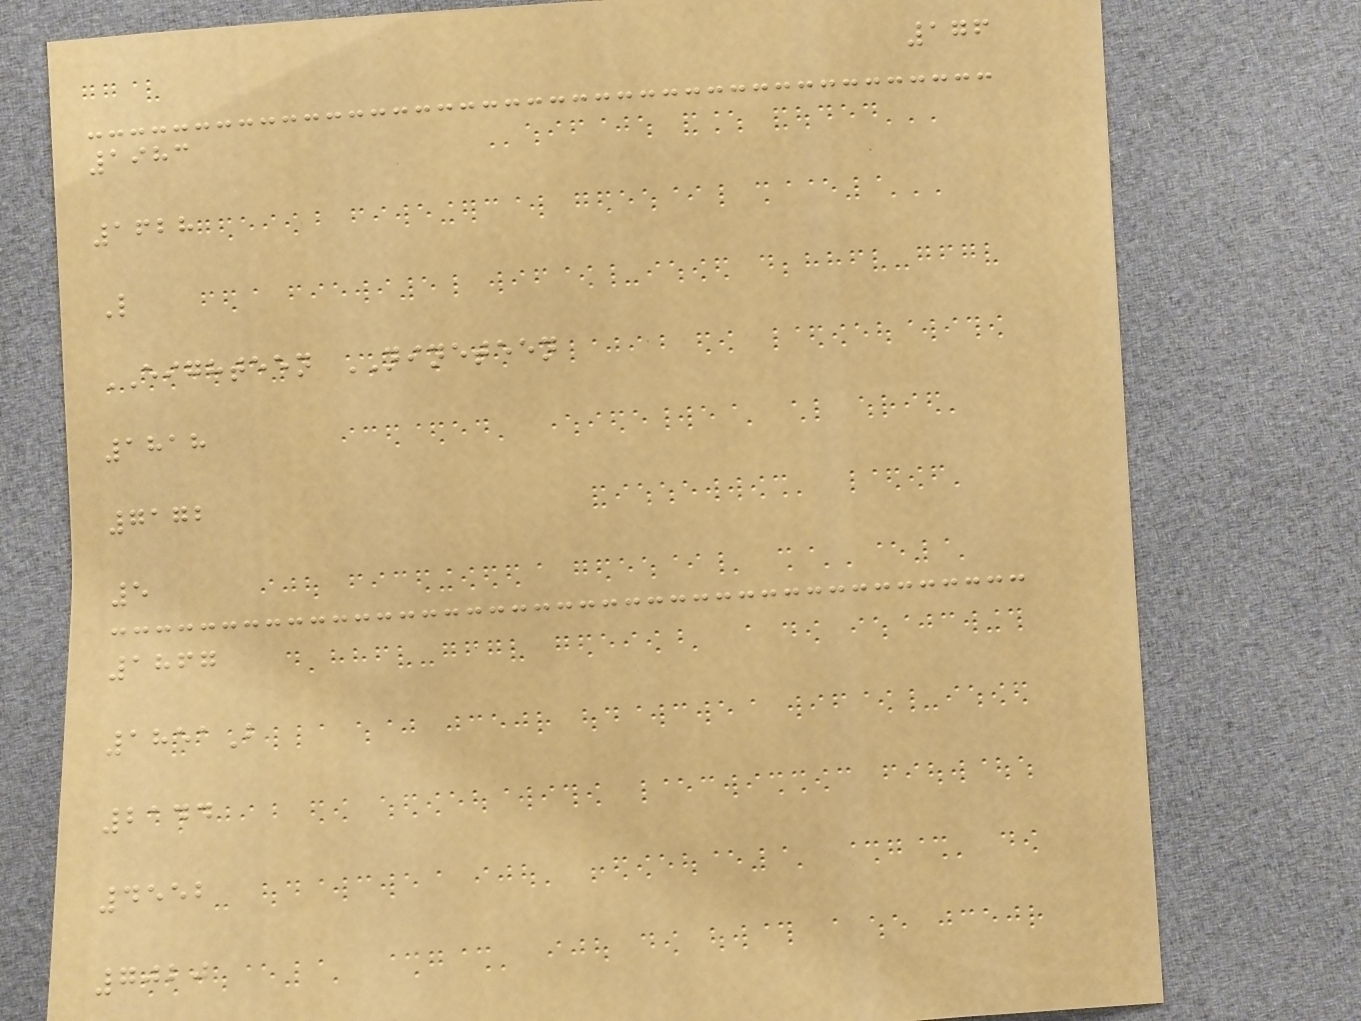176
1983
1628
L
EIGHTEEN NINETEEN
1818
7172
5
1867
1851B
2144
4552
7020
